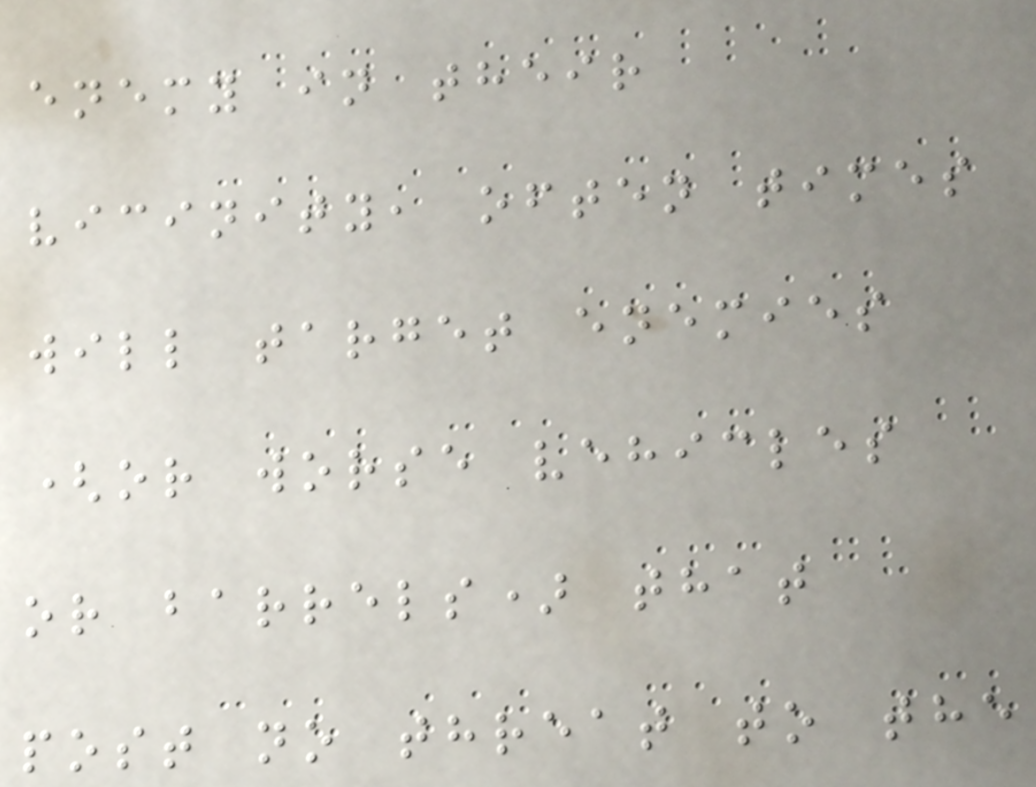enemy in their
vicinity, often times
will target enemies
(or worse vehicles
or barrels) that
post no threat to the
